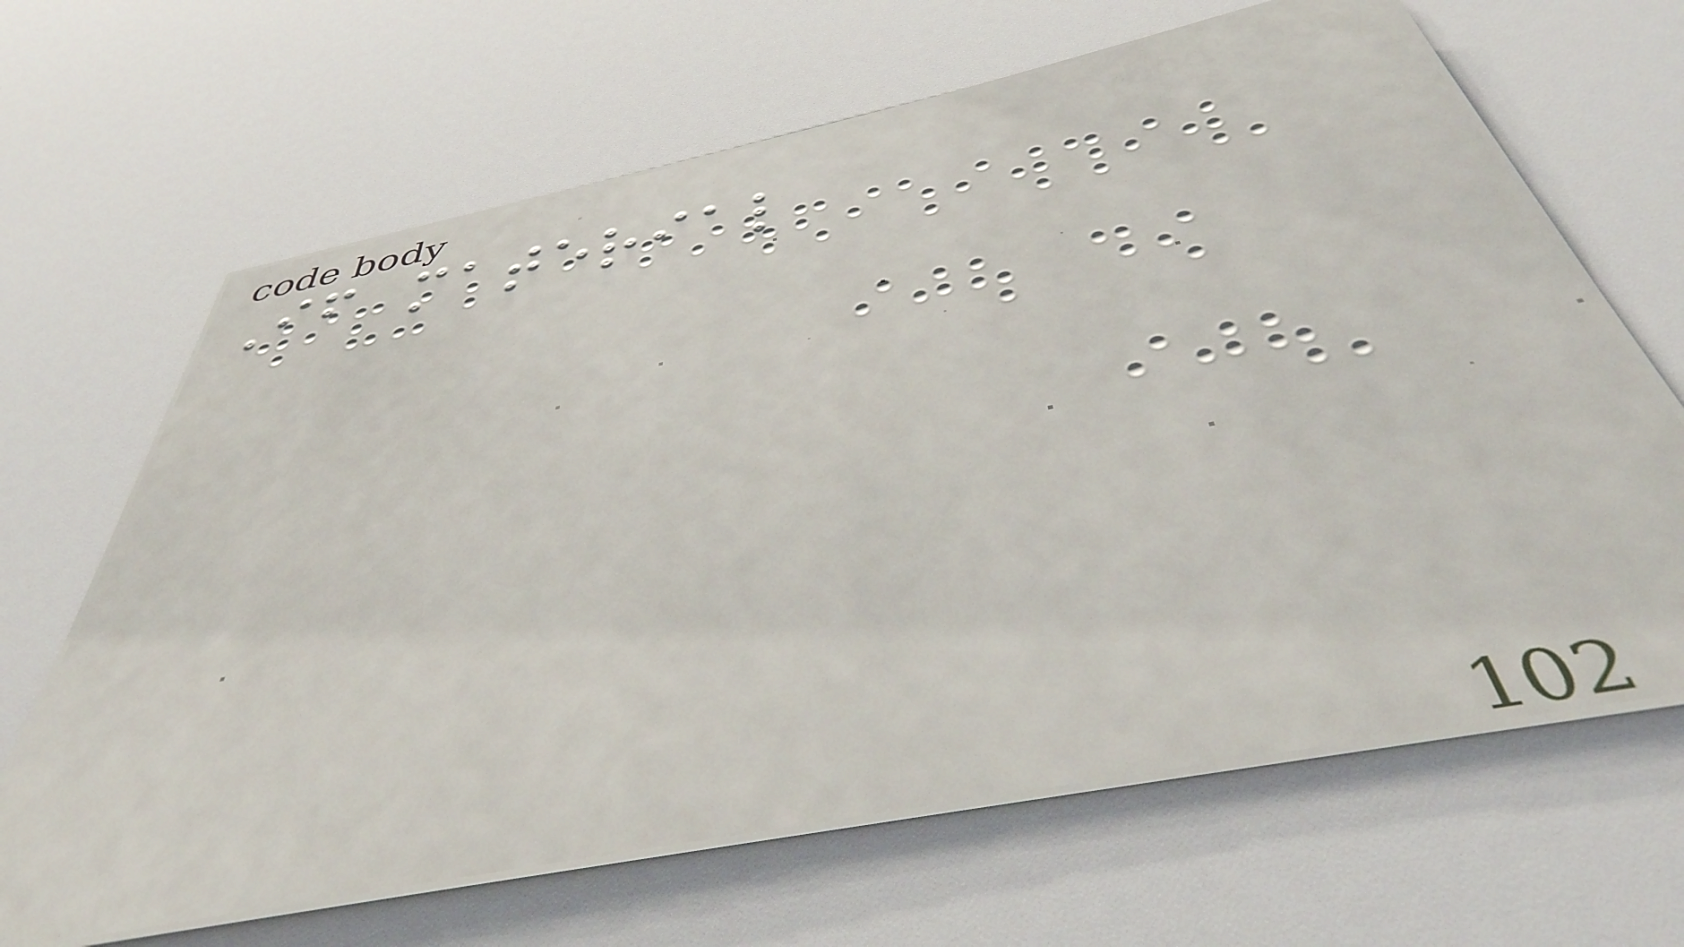If material
